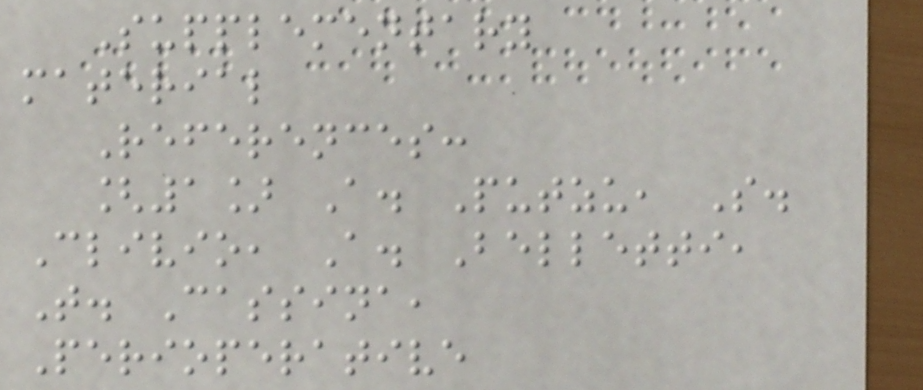Supplementary
material
References:
[1] A. Putzu, S.
Clivio, A. Belletti,
T. Cassina,
Perioperative
